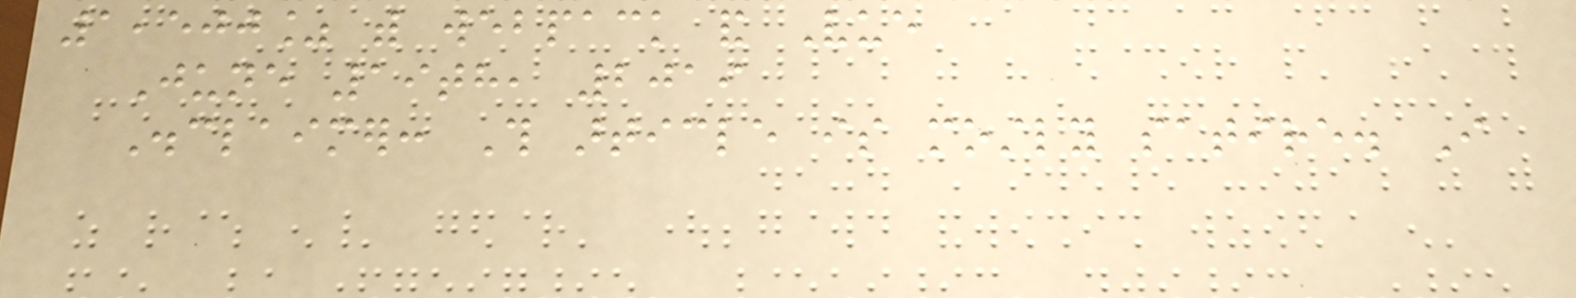1,500% with webpack and Vue
June 19th, 2019
Disclaimer: This article is mostly satire. I
